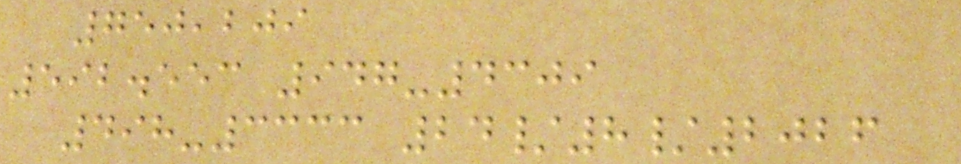750,209
592.553 947-4309
498-3333 24/8/2026
